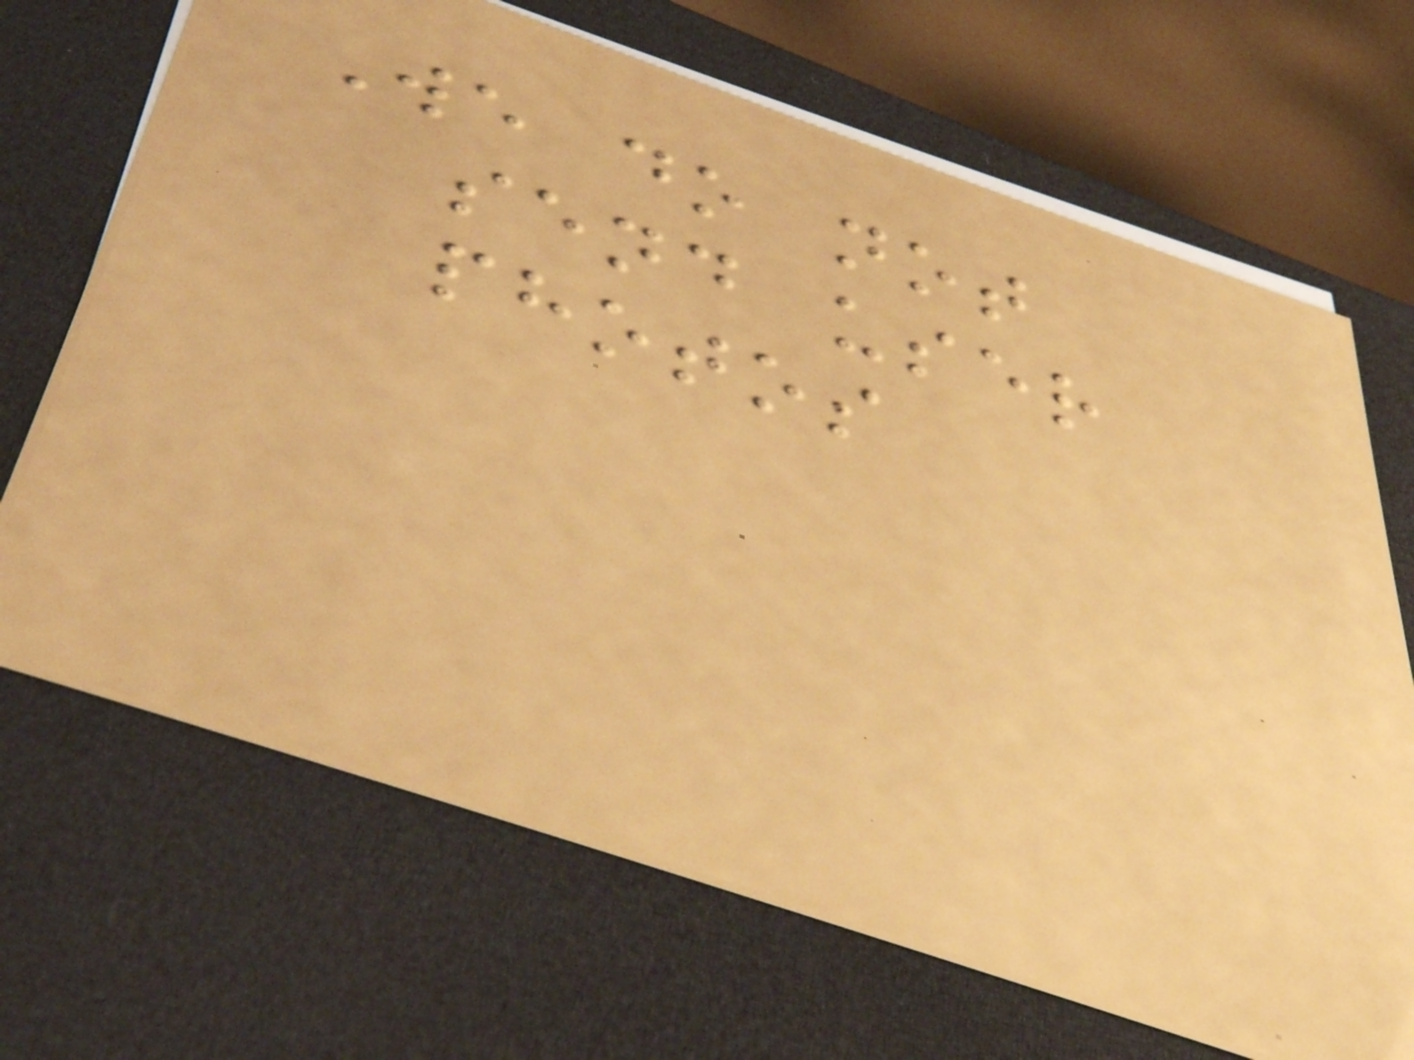We do not
send user
photos
